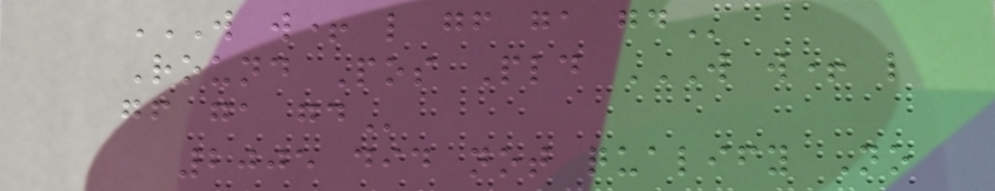W W+ L GF GA GD
Round Pos Pld W W+ L
GF GA GD
2005 did not qualify No
